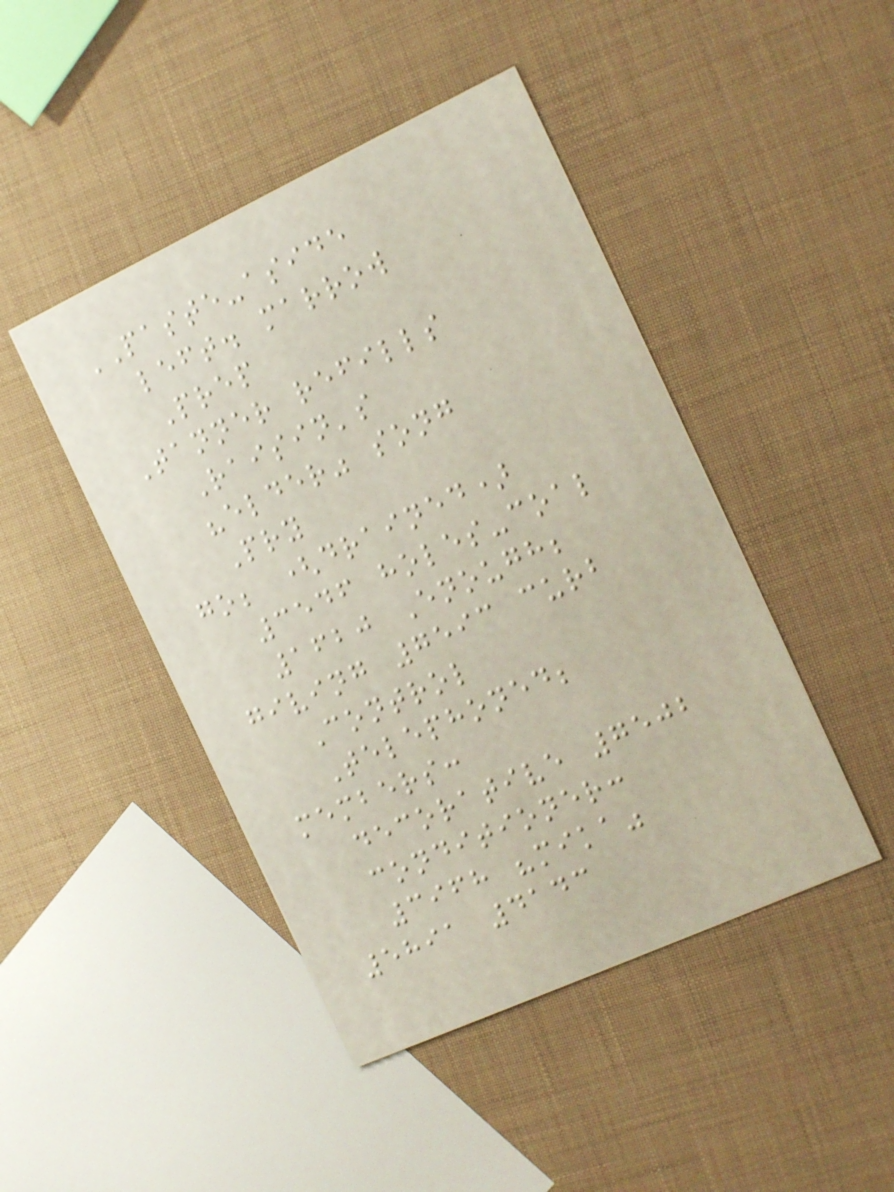PASTE-aside
left. marrow
Prep
Tanner refills
Raisin's
"elder" song
Pry
go; (drained)
3546 holes-coal
1620 Enough;
giving 7593 curb
Control
Telephoned;
members:
decorative 7502
conditioner:
3968 "mika"
5891 4143
